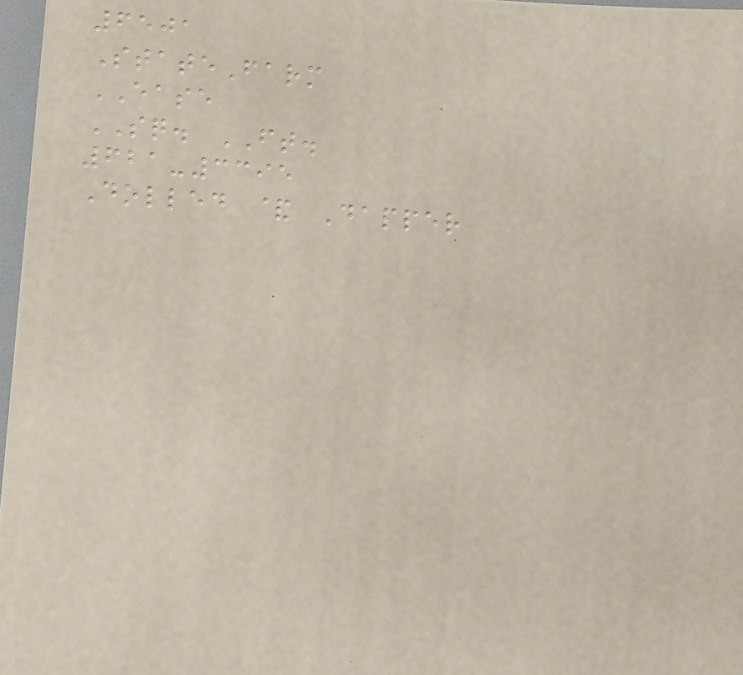6501
StateFarm
EASE
SQ. FT.
621-3395
Dolled & Dapper
